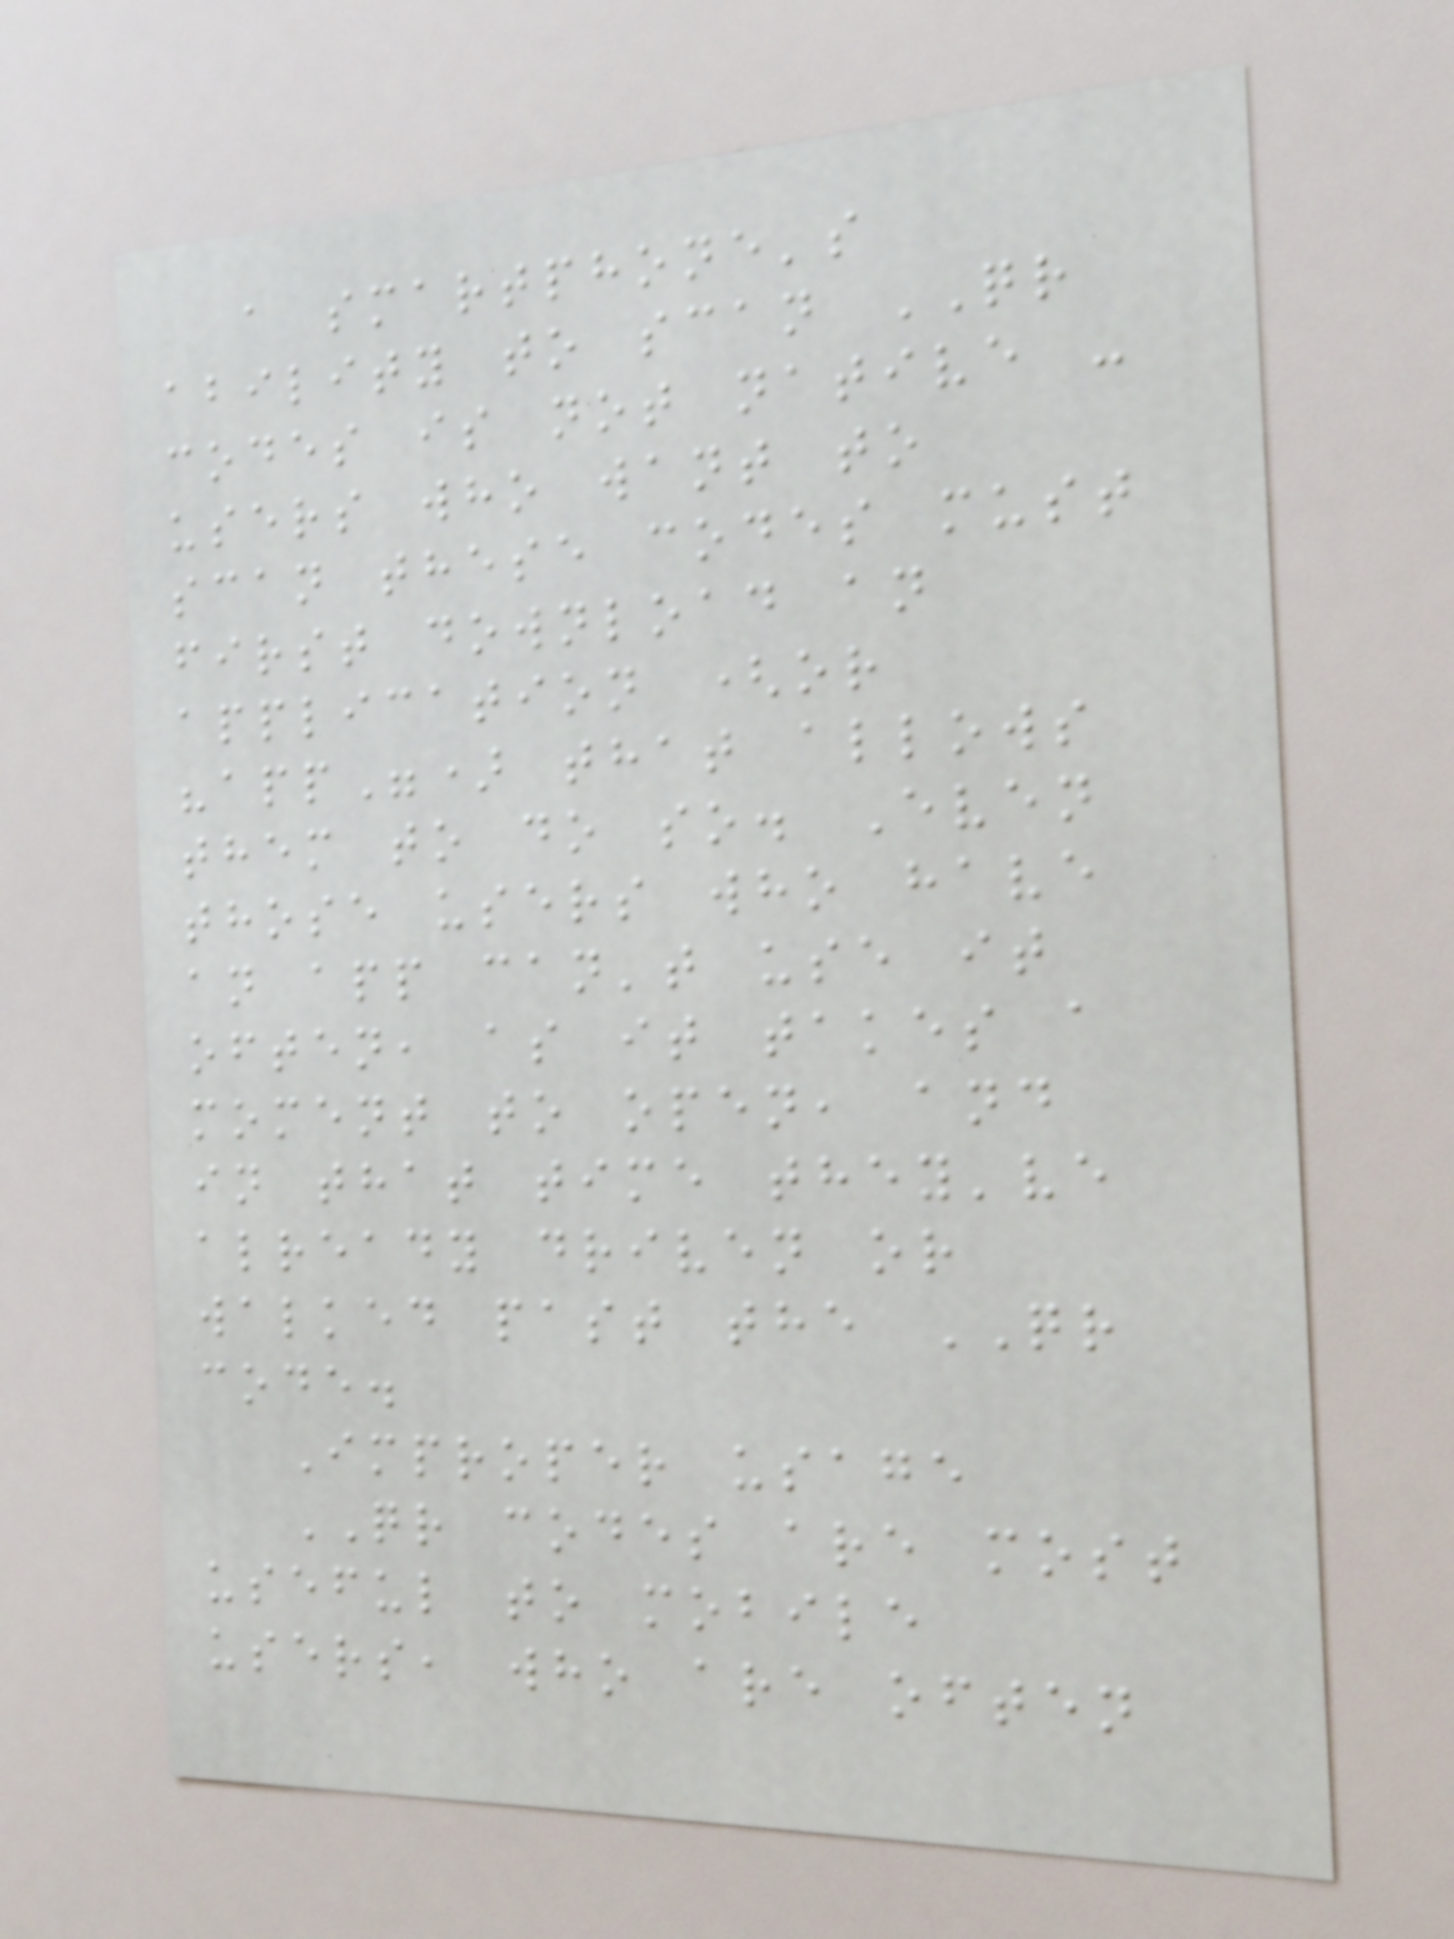a smartphone's
ability to scan QR
codes is not native -
users who want to
scan these codes must
first download an
application (or
"app") that allows
them to do so. Even
those users who have
an app can't use it
often, as it takes a
moment to open, and
in that time they've
already driven or
walked past the QR
code.
Improper usage
QR codes are most
useful to mobile
users, who are often
